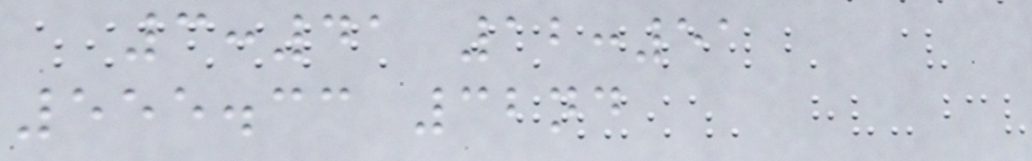3:41 12:51
555.33 32nd
